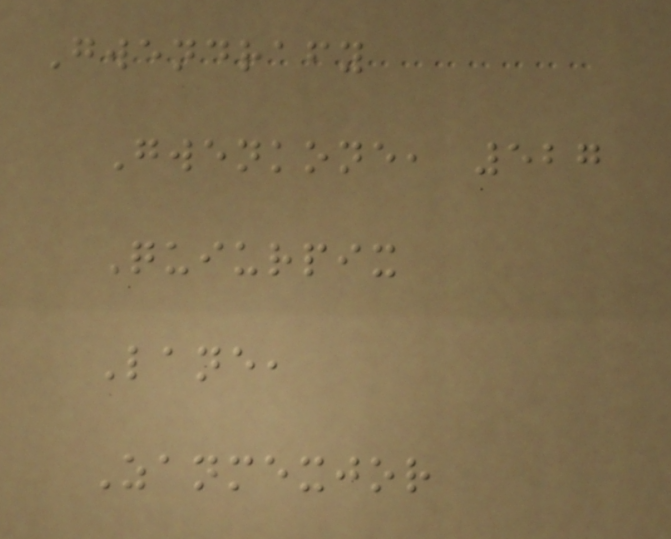Gwendrafy
Gwenkone, 527
Quiurpix
Lane,
Zanmexjor
